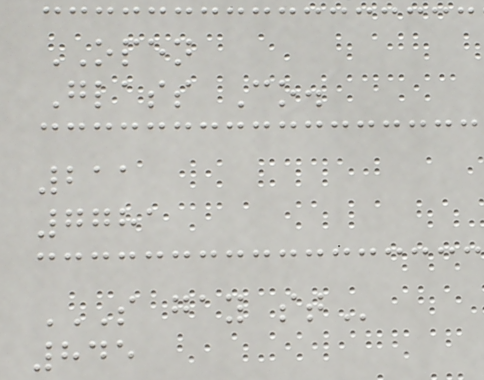OPEN
Glass Co.
211
7781
S GAY ST
845
